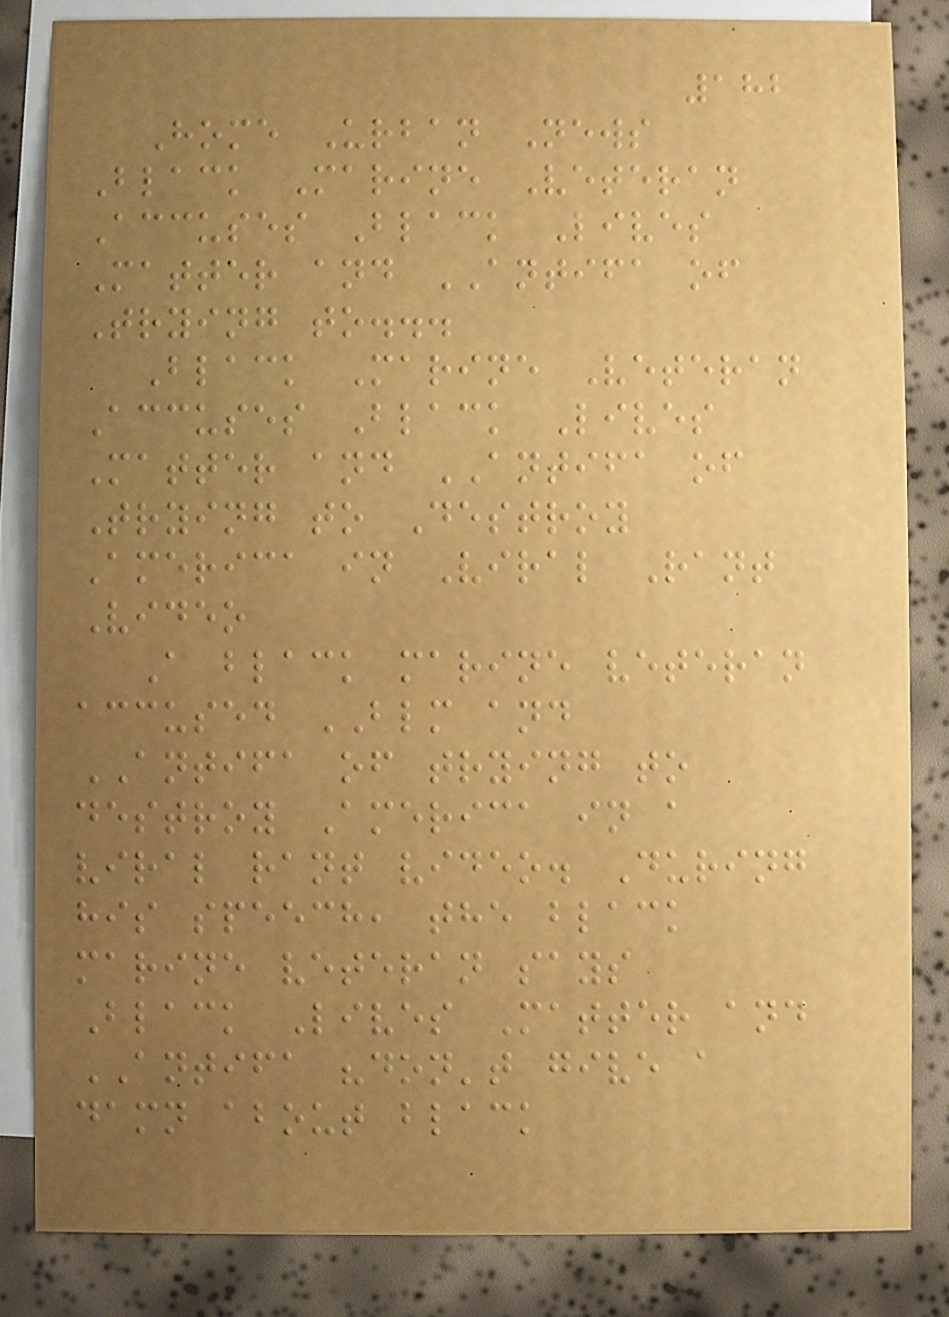182
Home Urban News
Black Marine Veteran
Accuses Black Lives
Matter and ANTIFA of
Trying to...
Black Marine Veteran
Accuses Black Lives
Matter and ANTIFA of
Trying to Destroy
America in Viral Rant
Video
A black marine veteran
accused BLM and
ANTIFA of trying to
destroy America in a
viral rant video. During
his speech, the black
marine veteran says
Black Lives Matter and
ANTIFA "don't give a
damn about black
